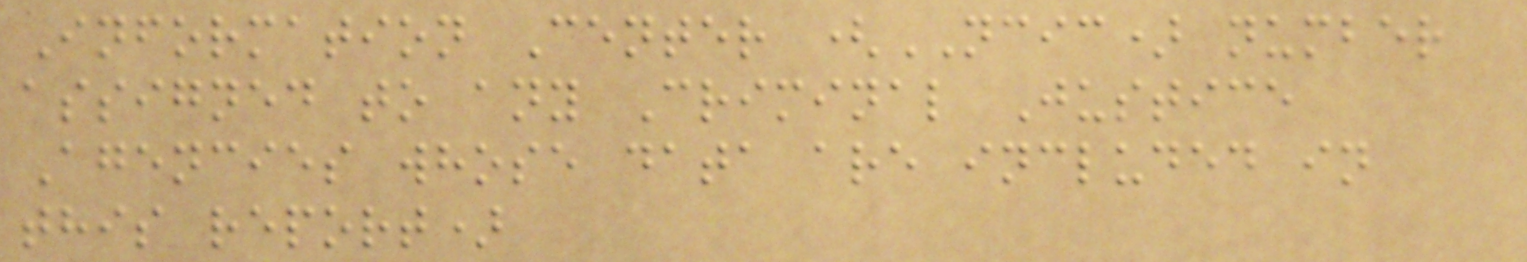Information Center (NCIC) number
assigned to any Criminal Justice
Agencies whose data are included in
this report)
